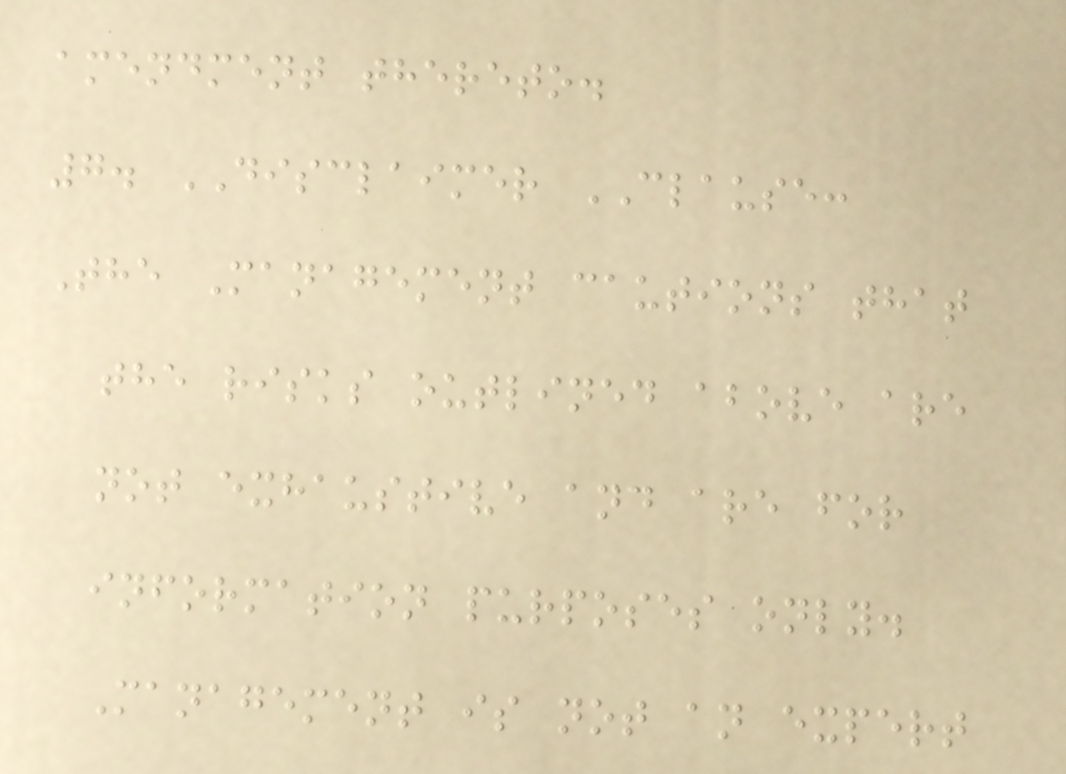amendment thereto.
7. DISCLAIMER CLAUSE:
The Management cautions that
the risks outlined above are
not exhaustive and are for
information purposes only.
Management is not an expert
